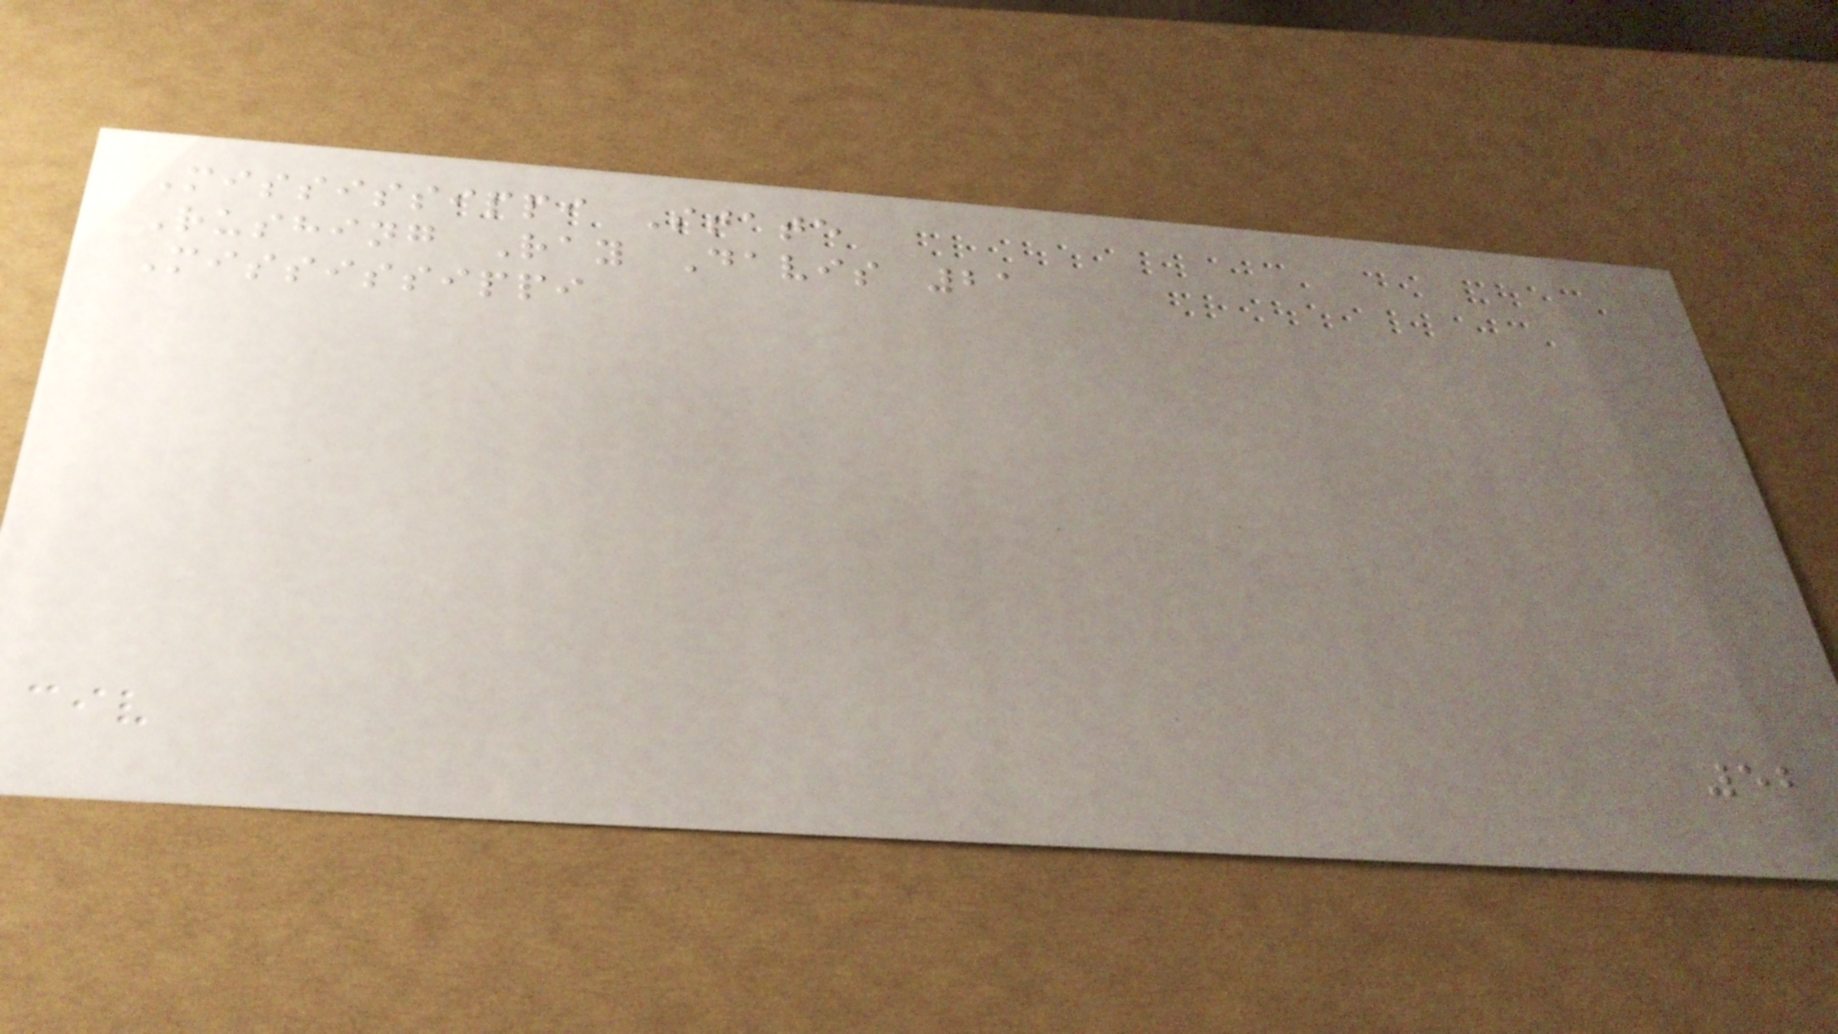Mississippi State
Rushing Ray Davis 21
Mississippi
52
